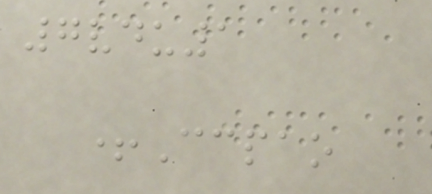7vdu1
+Ccpao
